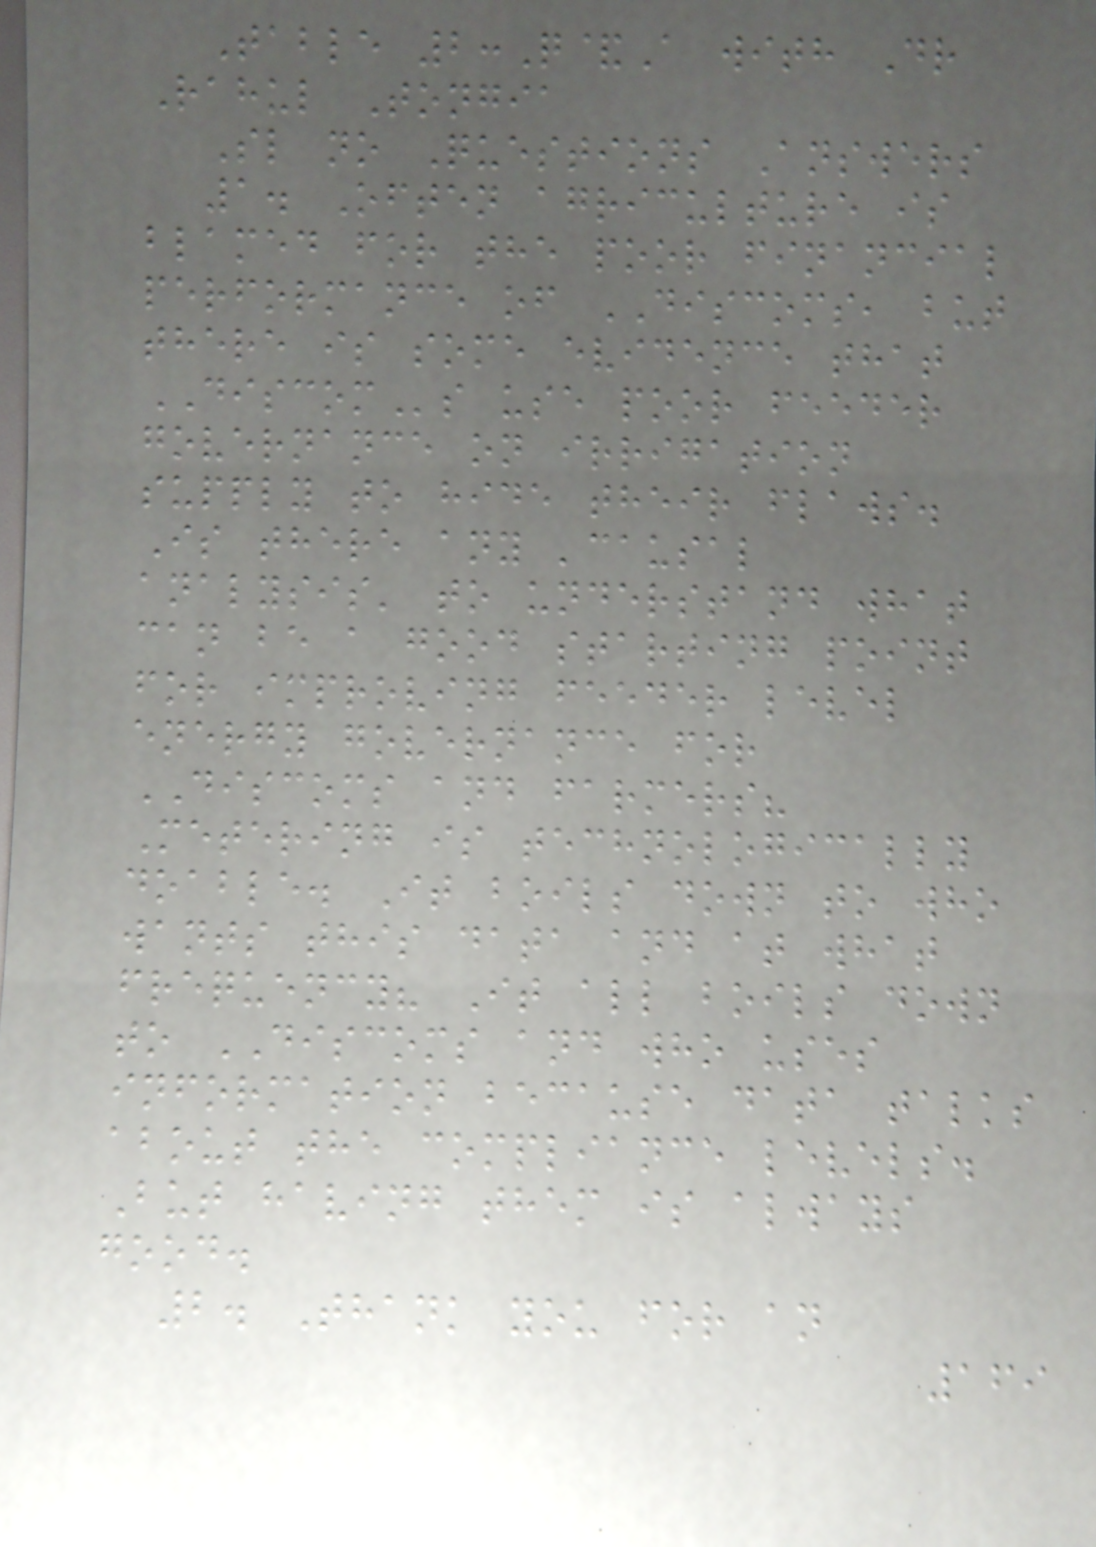Table 2:Q&A with Dr
Rahul Tongia
Sl no Questions Answers
1. Often agriculture is
blamed for the poor financial
performance of DISCOMS, but
there is some evidence that
DISCOMs use poor feeder
governance on irrigation
supply to hide their flaws.
Is there any 'causal
analysis' to understand what
can be a good starting point
for improving feeder level
energy governance for
DISCOMS and farmers?
Metering is technologically
doable. It boils down to who
wants this data and at what
frequency? It all boils down
to DISCOMS and who uses
information because data talks
about the compliance levels.
But having them is always
good.
2. Thank you for an
169
